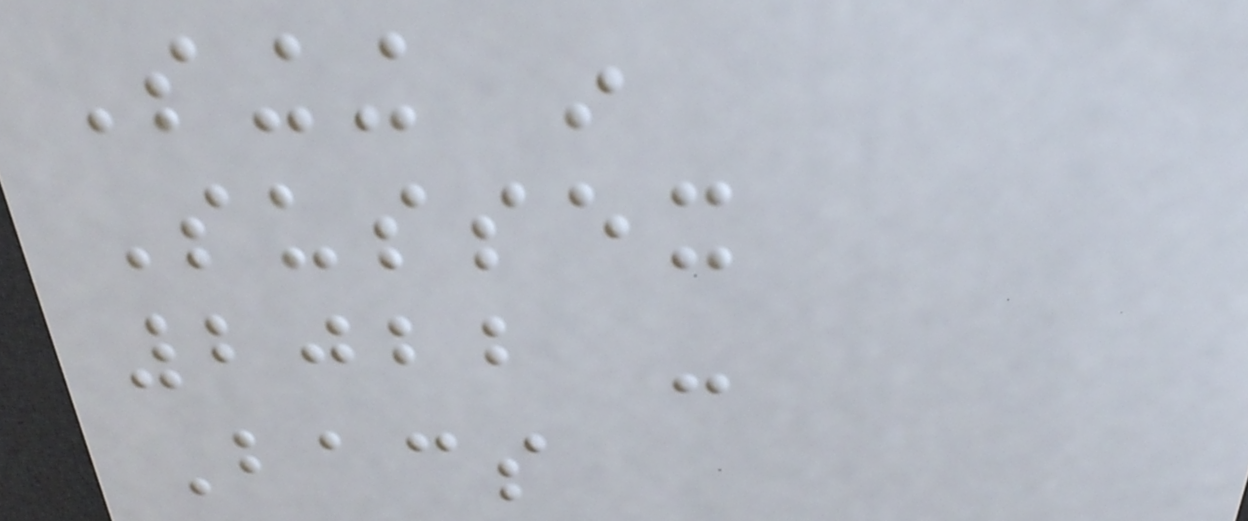Singing in
Sussex
2022 -
Bacs
